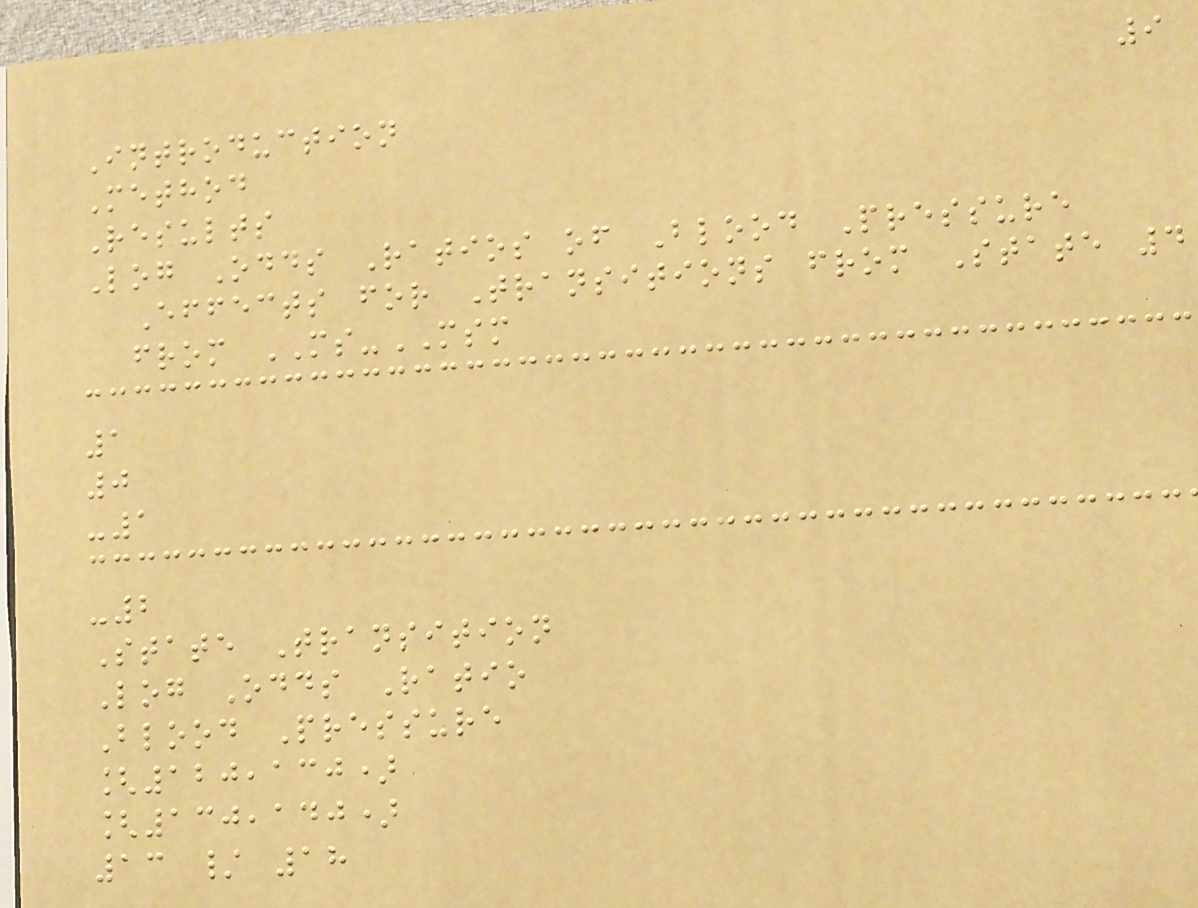9
Introduction
Method
Results
Log Odds Ratios of Blood Pressure
Effects for Transitions from State 4
from MS-MSM
1
0
-1
-2
State Transition
Log Odds Ratio
Blood Pressure
[120,130)
[130,140)
13 / 18
